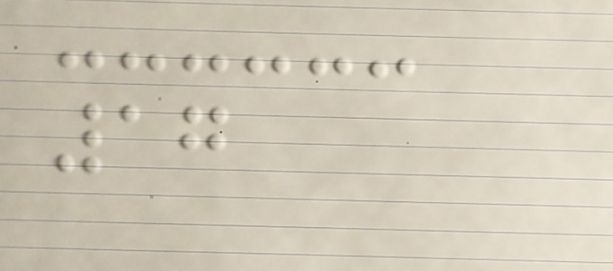17
